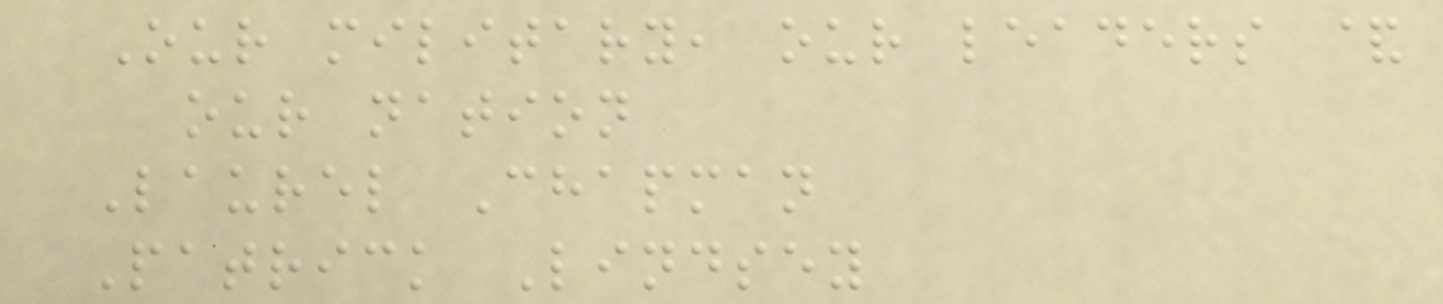Our military, our leaders &
our nation
Laurel Chapman
Patrick Lindsey
